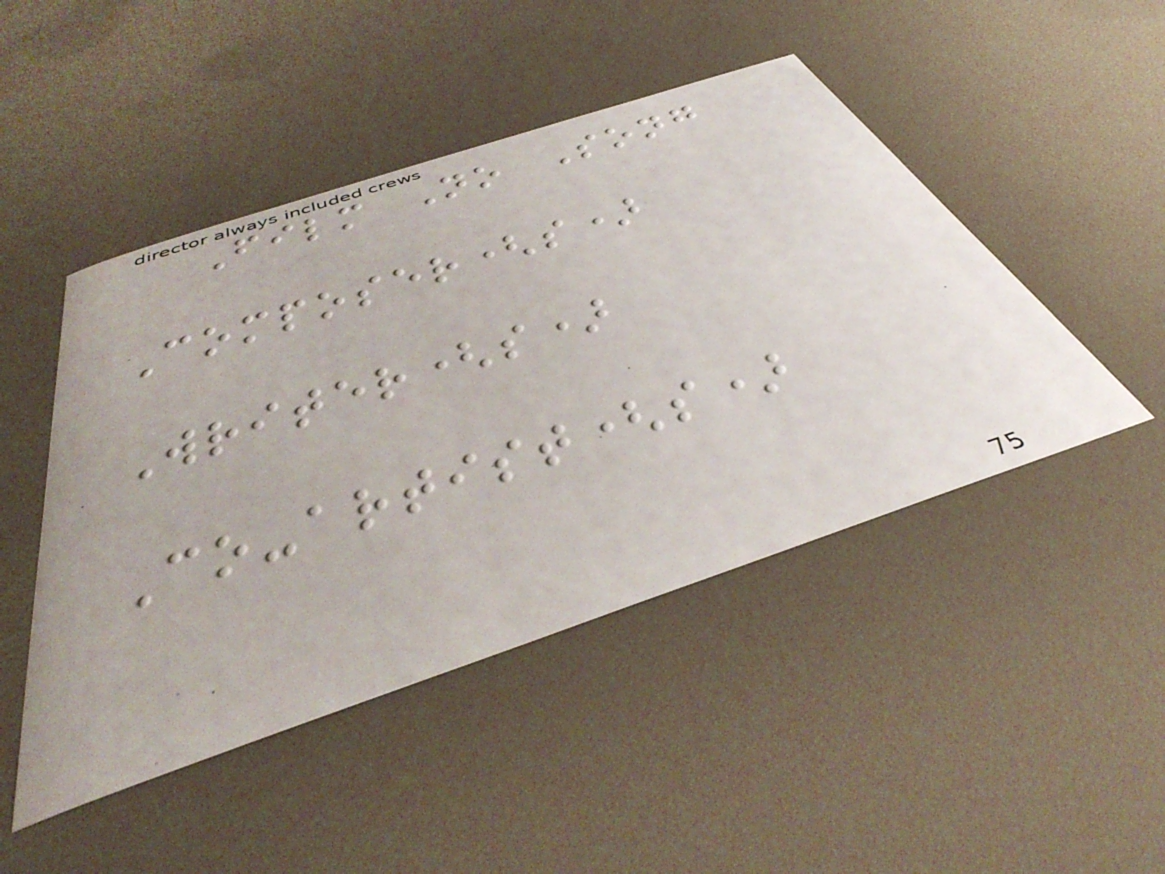Film No Song
Composer(s)
Writer(s)
Co-artist(s)
